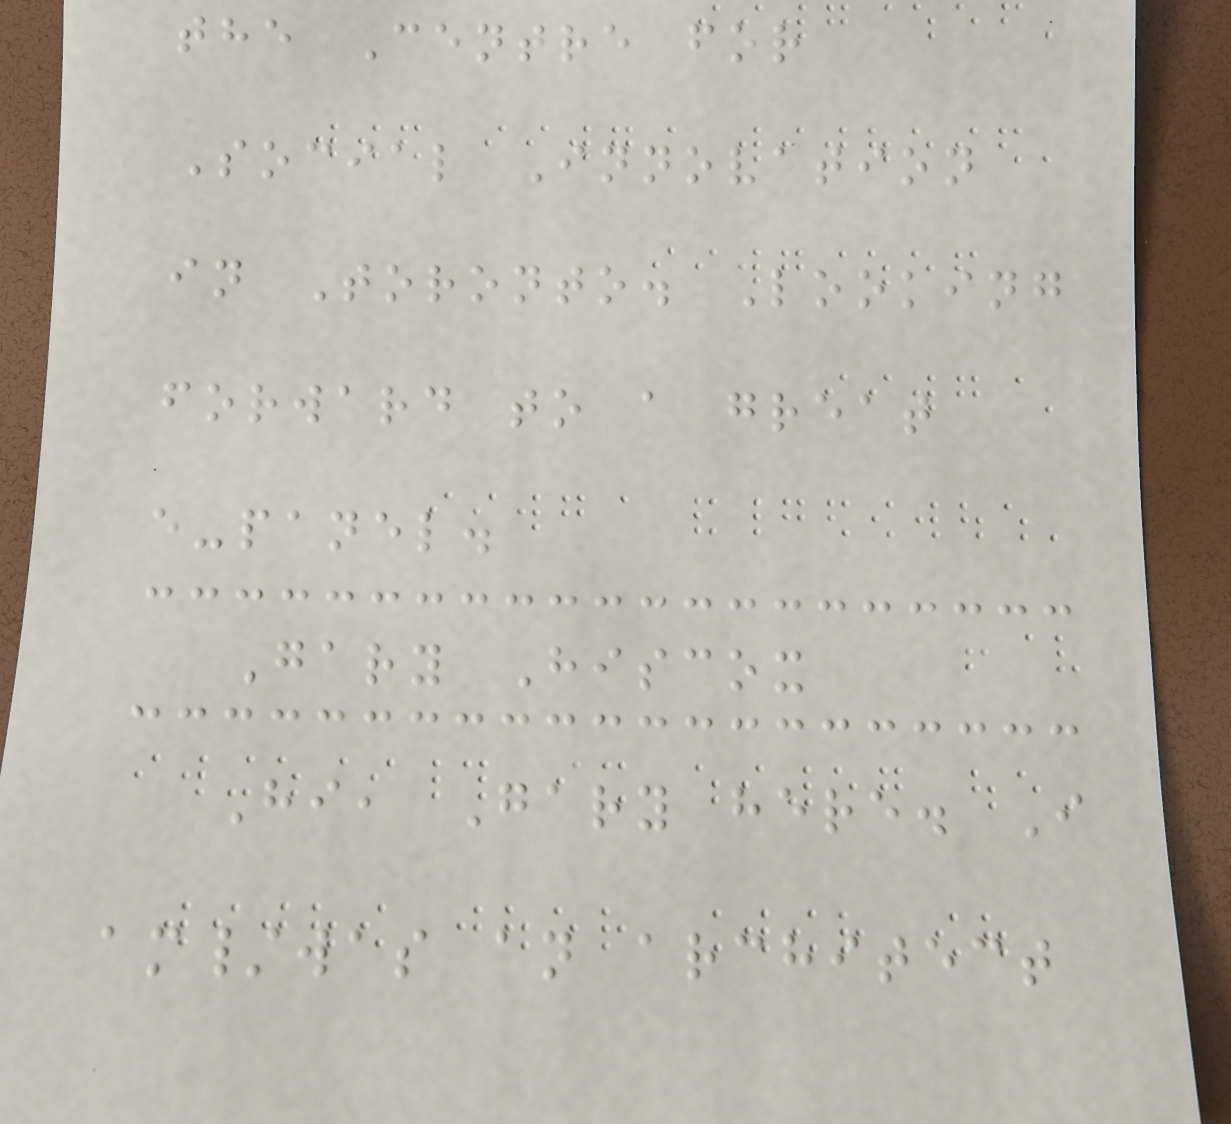the Centre for
Social Innovation
in Toronto. Looking
forward to a great
e-panel.
Gary Hiscox
Hi, Gary here. I
am/was an architect
